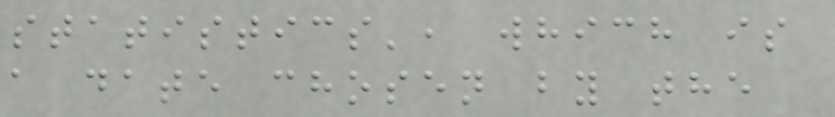statistics', which is
a date chosen by the
